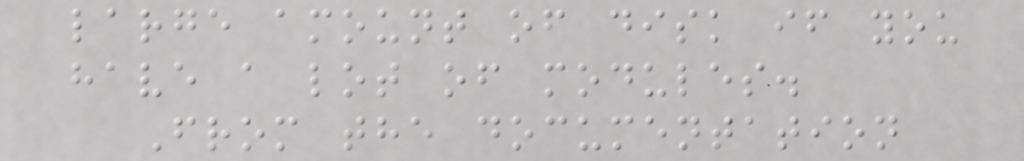large amount of disk if you
have a lot of modules.
From the documentation
